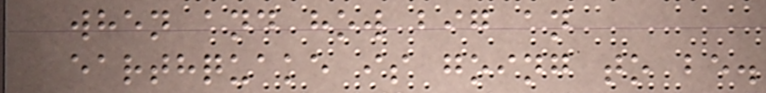when and how big an
earthquake is going to be.
